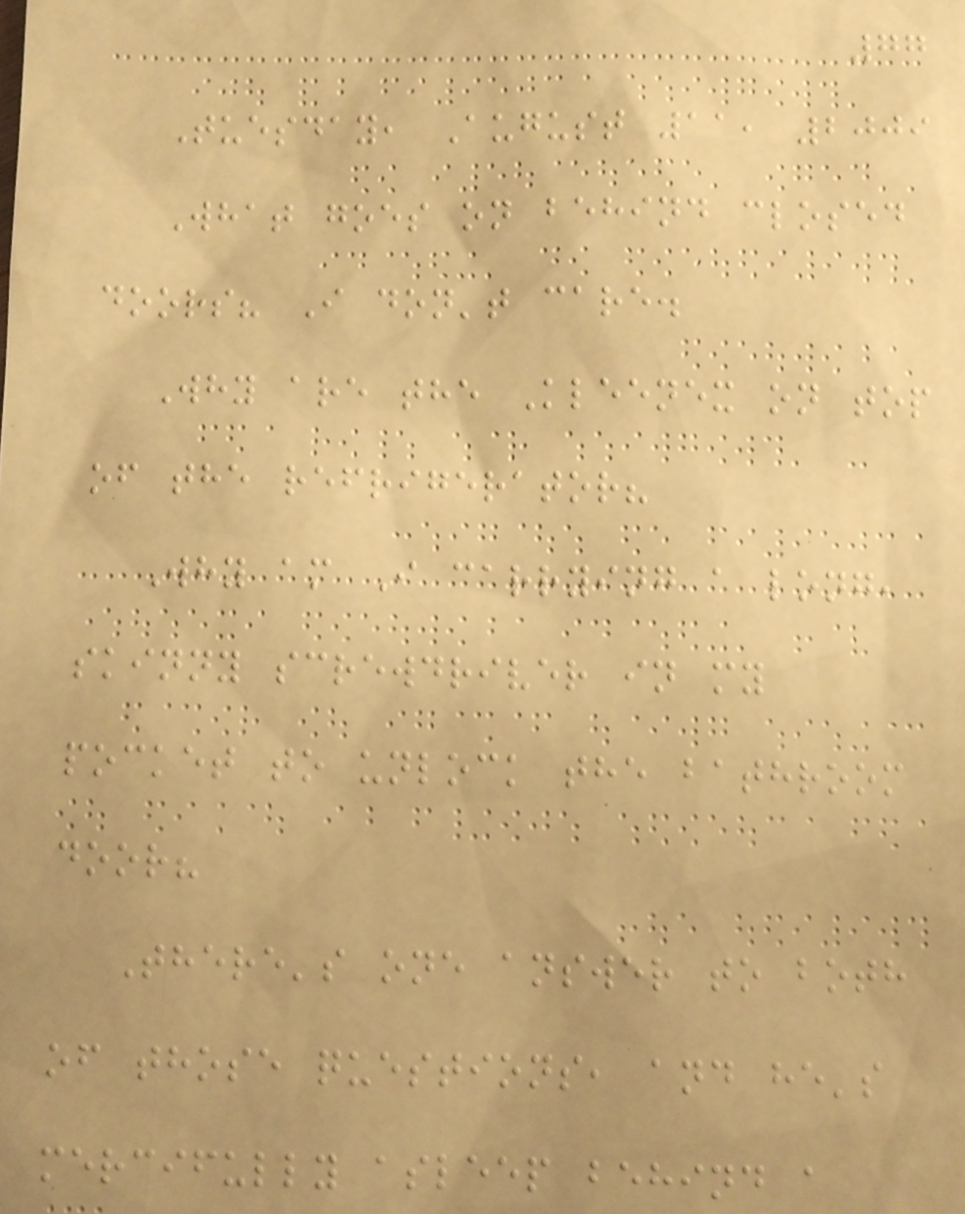77
Tuesday, August 11, 2009
What goes on behind closed
doors? I don't care.
Why are the Kleenex on top
of the refrigerator?
Why am I carrying a long,
skinny screwdriver in my
pocket to unlock the bathroom
door?
There's one answer to both
of those questions, and he's
mercifully asleep behind a
